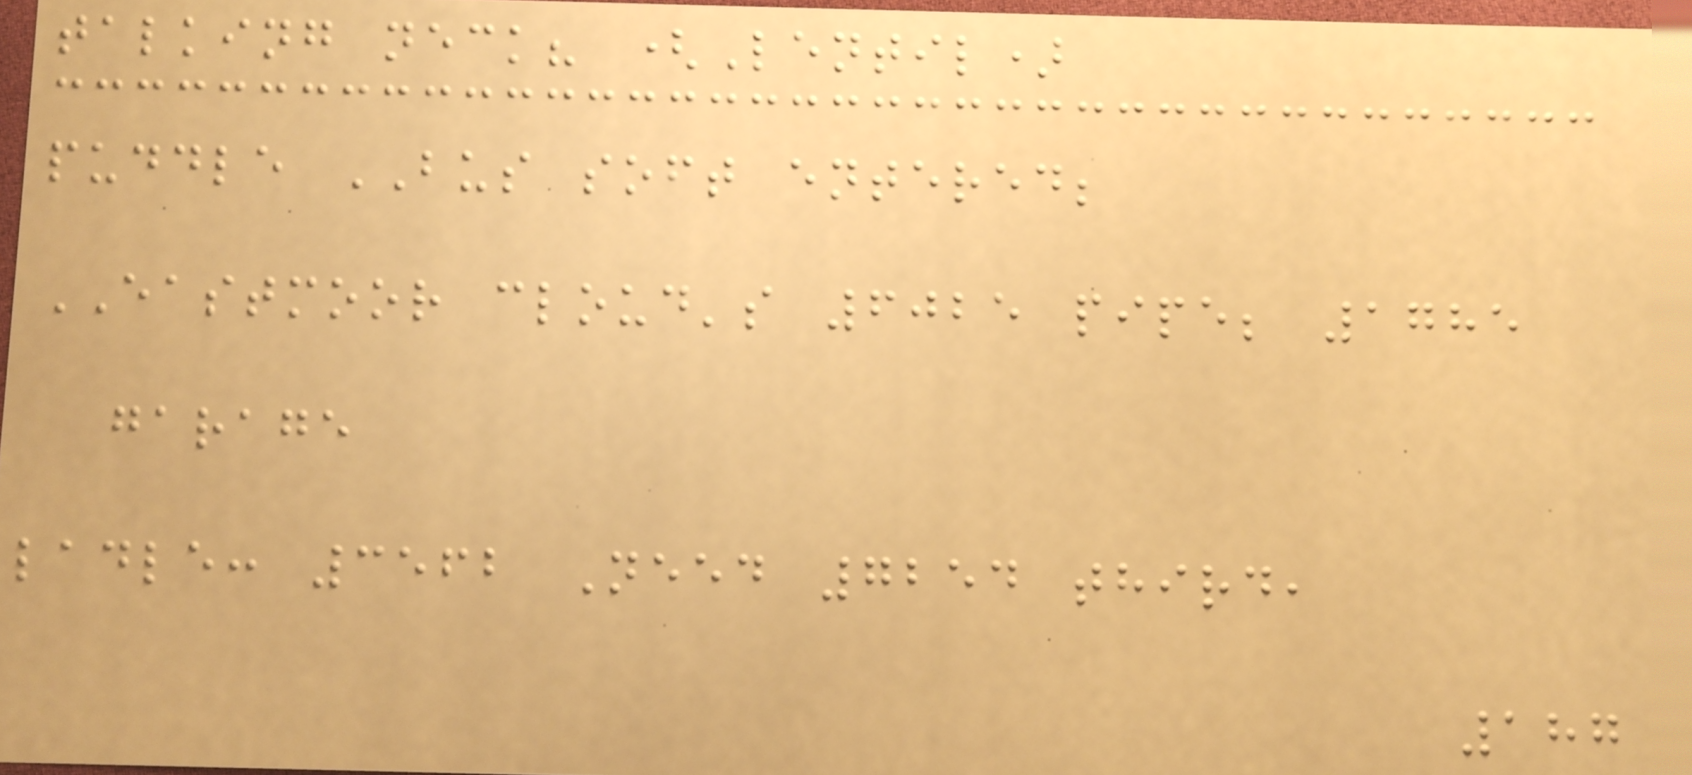talking neck? (Lentil)
puddle BUS soft entered;
EASTMOOR cloud's 6025 pipe; 1785
garage
ladle: 3562 Need 7254 third,
187
